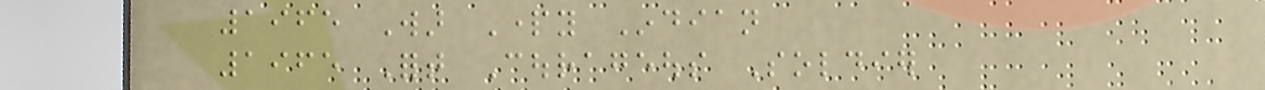1965 War Party Indian
1965 Fort Courageous Soldier
